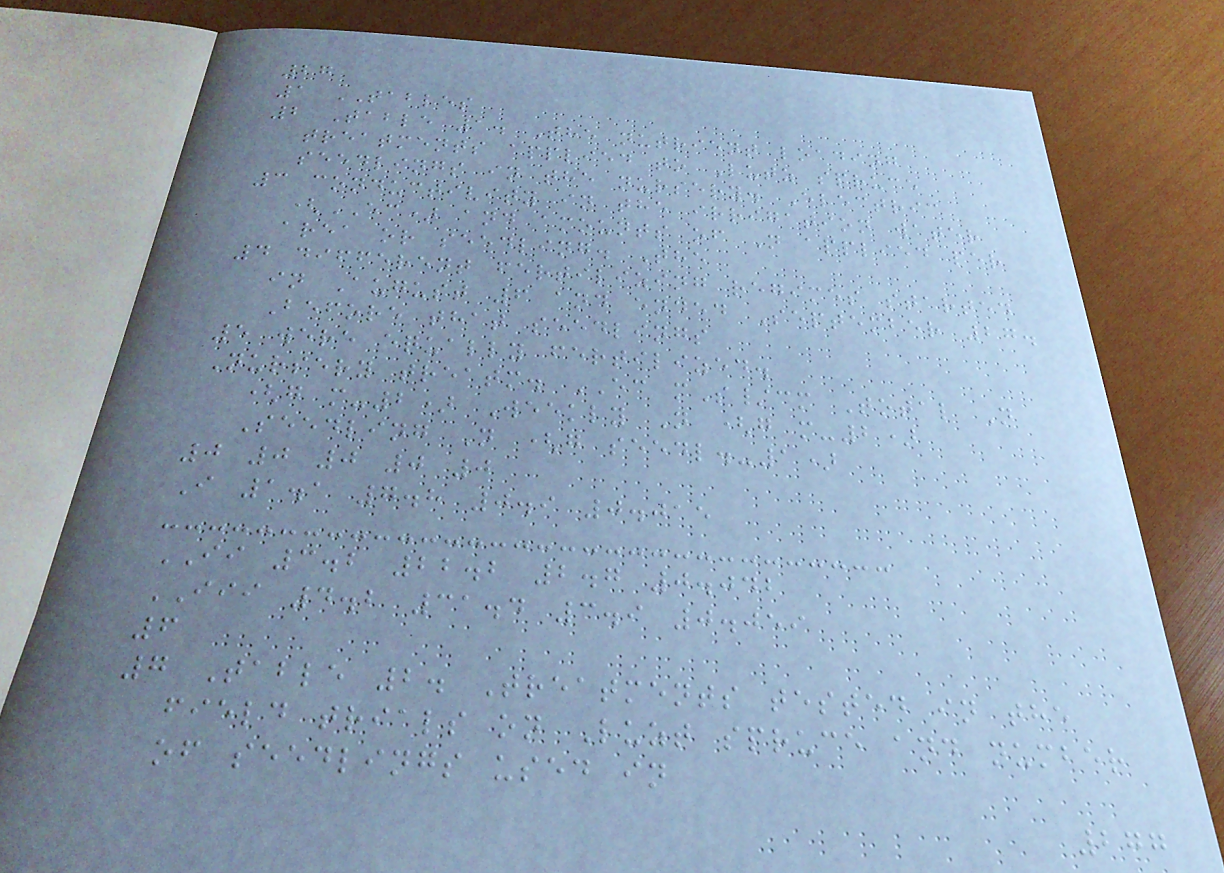27
1 TABLES
2 Table 1. The nutrient loading
treatments applied to Lutz spruce
seedlings in the nursery. Electric
3 conductivity in the irrigation water
(EC) and amounts of N applied per
area or seedling. The
4 different fertilizing regimes started
in August 6 and ended September 27.
Before that seedlings
5 were equally fertilized.
Nursery treatm. EC mS/cm Total N
(g m-2) Weekly N (g m-2)
Seedling N (g seedl.-1)
0 0 0 0 0
I 1.1 7.8 0.9 0.015
II 3.2 22.2 2.7 0.042
III 4.2 31.4 3.9 0.059
6
7 Table 2. Treatments tested in the
field trials on Luzt spruce and number
of seedlings used in
277
